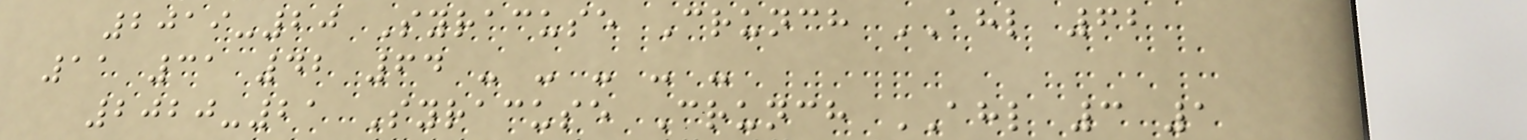2019-20 Syracuse Crunch AHL 62
11 31 42 64 - - - - -
2020-21 Syracuse Crunch AHL 3 1
